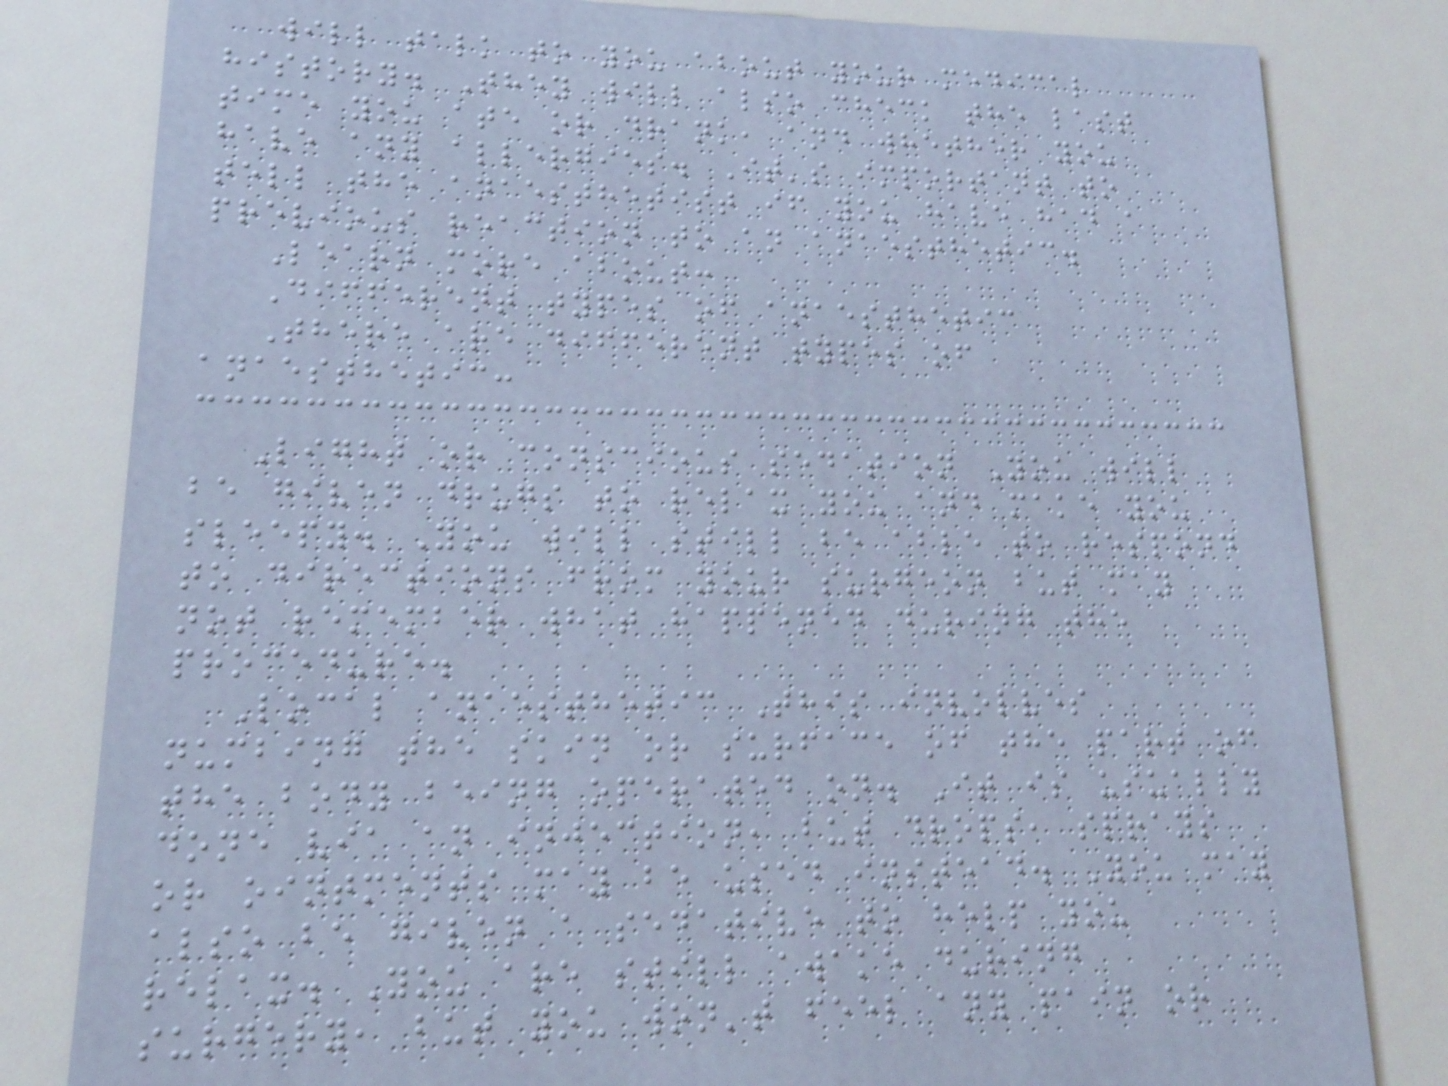will talk to you about your medical
history. They will also check the last
time you ate or drank, and whether you
have any allergies. It's important to
tell the anaesthetist if you have had a
previous reaction to an anaesthetic.
Learn more about:
Different types of anaesthetic
There are different types of
anaesthetic:
Light or conscious sedation You will
be given drugs to relax you and make you
sleepy. You will still be able to respond
to directions from your surgeon but may
not remember what happened during the
procedure.
Local anaesthetic This involves
numbing the skin or surface of the part of
the body being operated on. It is usually
done via an injection, but drops, sprays
or ointments may be used instead. You may
also be given a sedative to help you
relax. You are still awake during
surgery, but you won't feel any pain or
